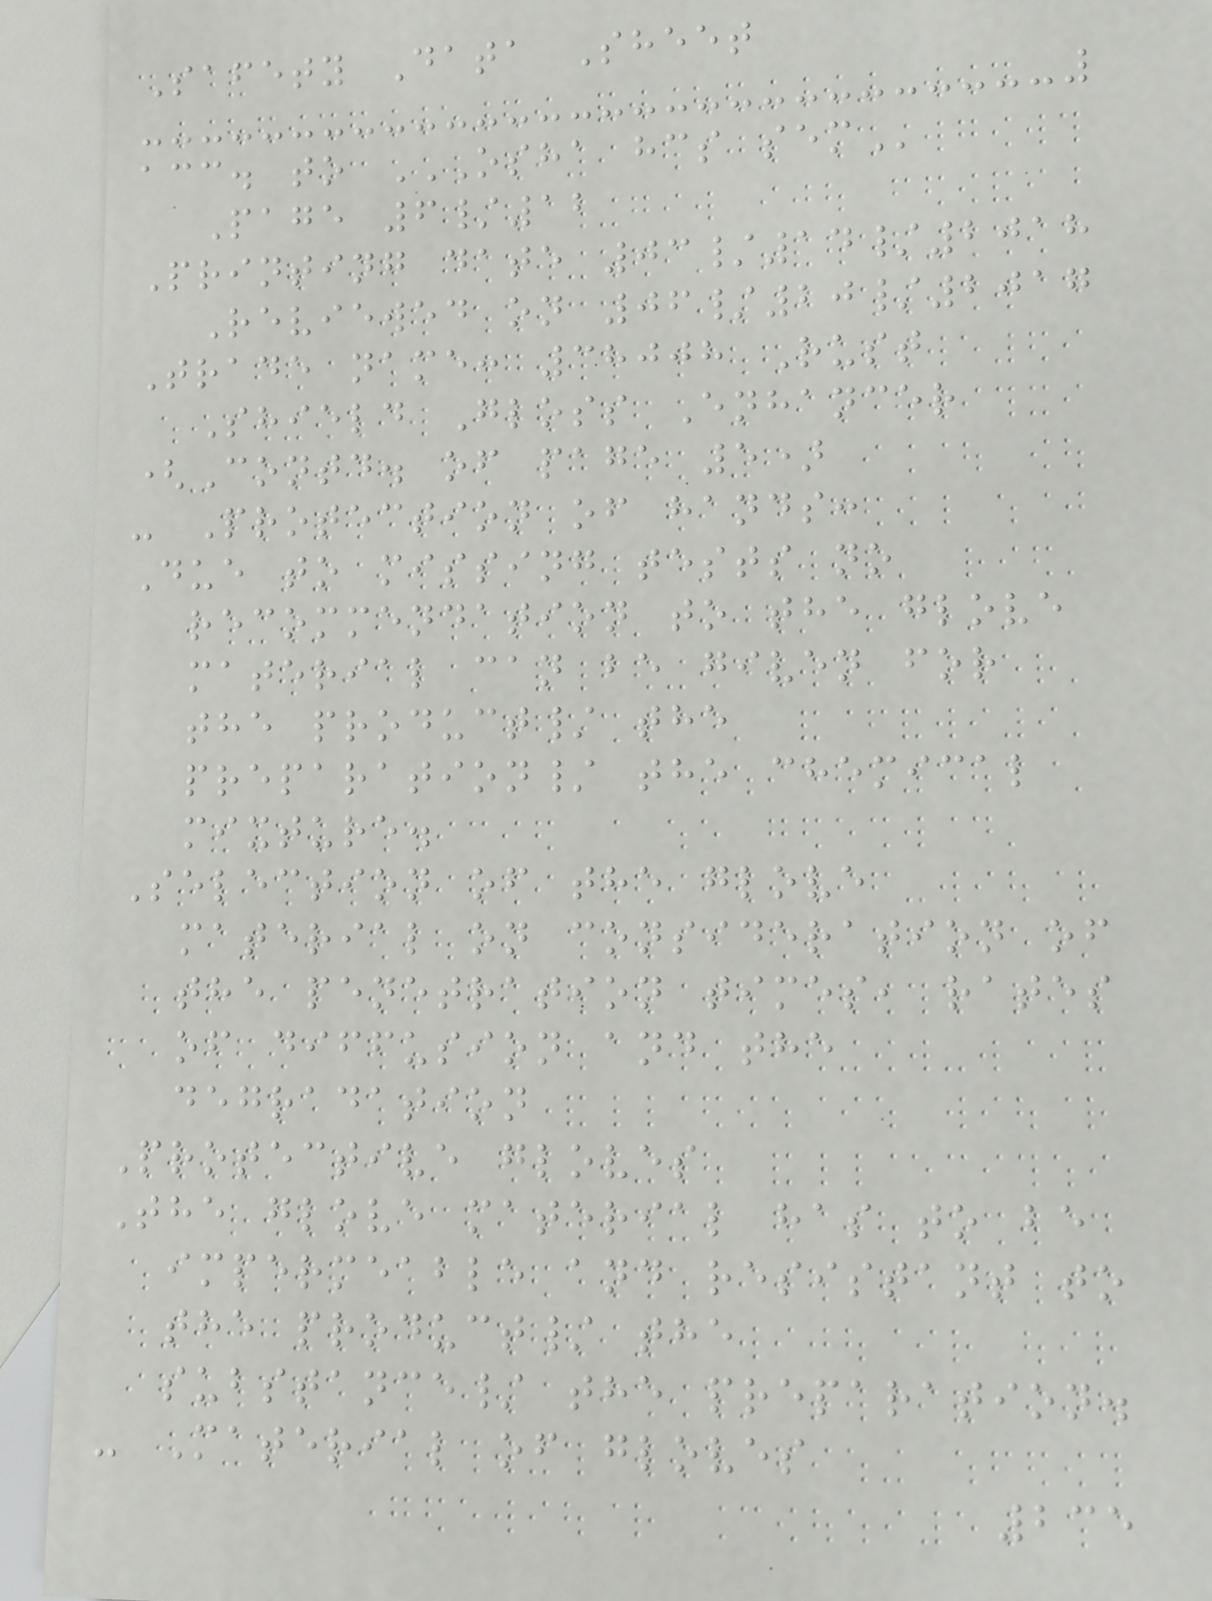Safety Data Sheet
acc. to OSHA HCS SEM
Page 6/12
Printing date 03/14/2018
Reviewed on 06/20/2017
Trade name: 38008 Rust
Shield Gloss Enhancer
(Contd. of page 5)
- Protection of hands:
Due to missing tests no
recommendation to the glove
material can be given for
the product/ the
preparation/ the chemical
mixture.
Selection of the glove
material on consideration of
the penetration times, rates
of diffusion and the
degradation
Protective gloves
The glove material has to be
impermeable and resistant to
the product/ the
substance/ the preparation.
- Material of gloves
235
